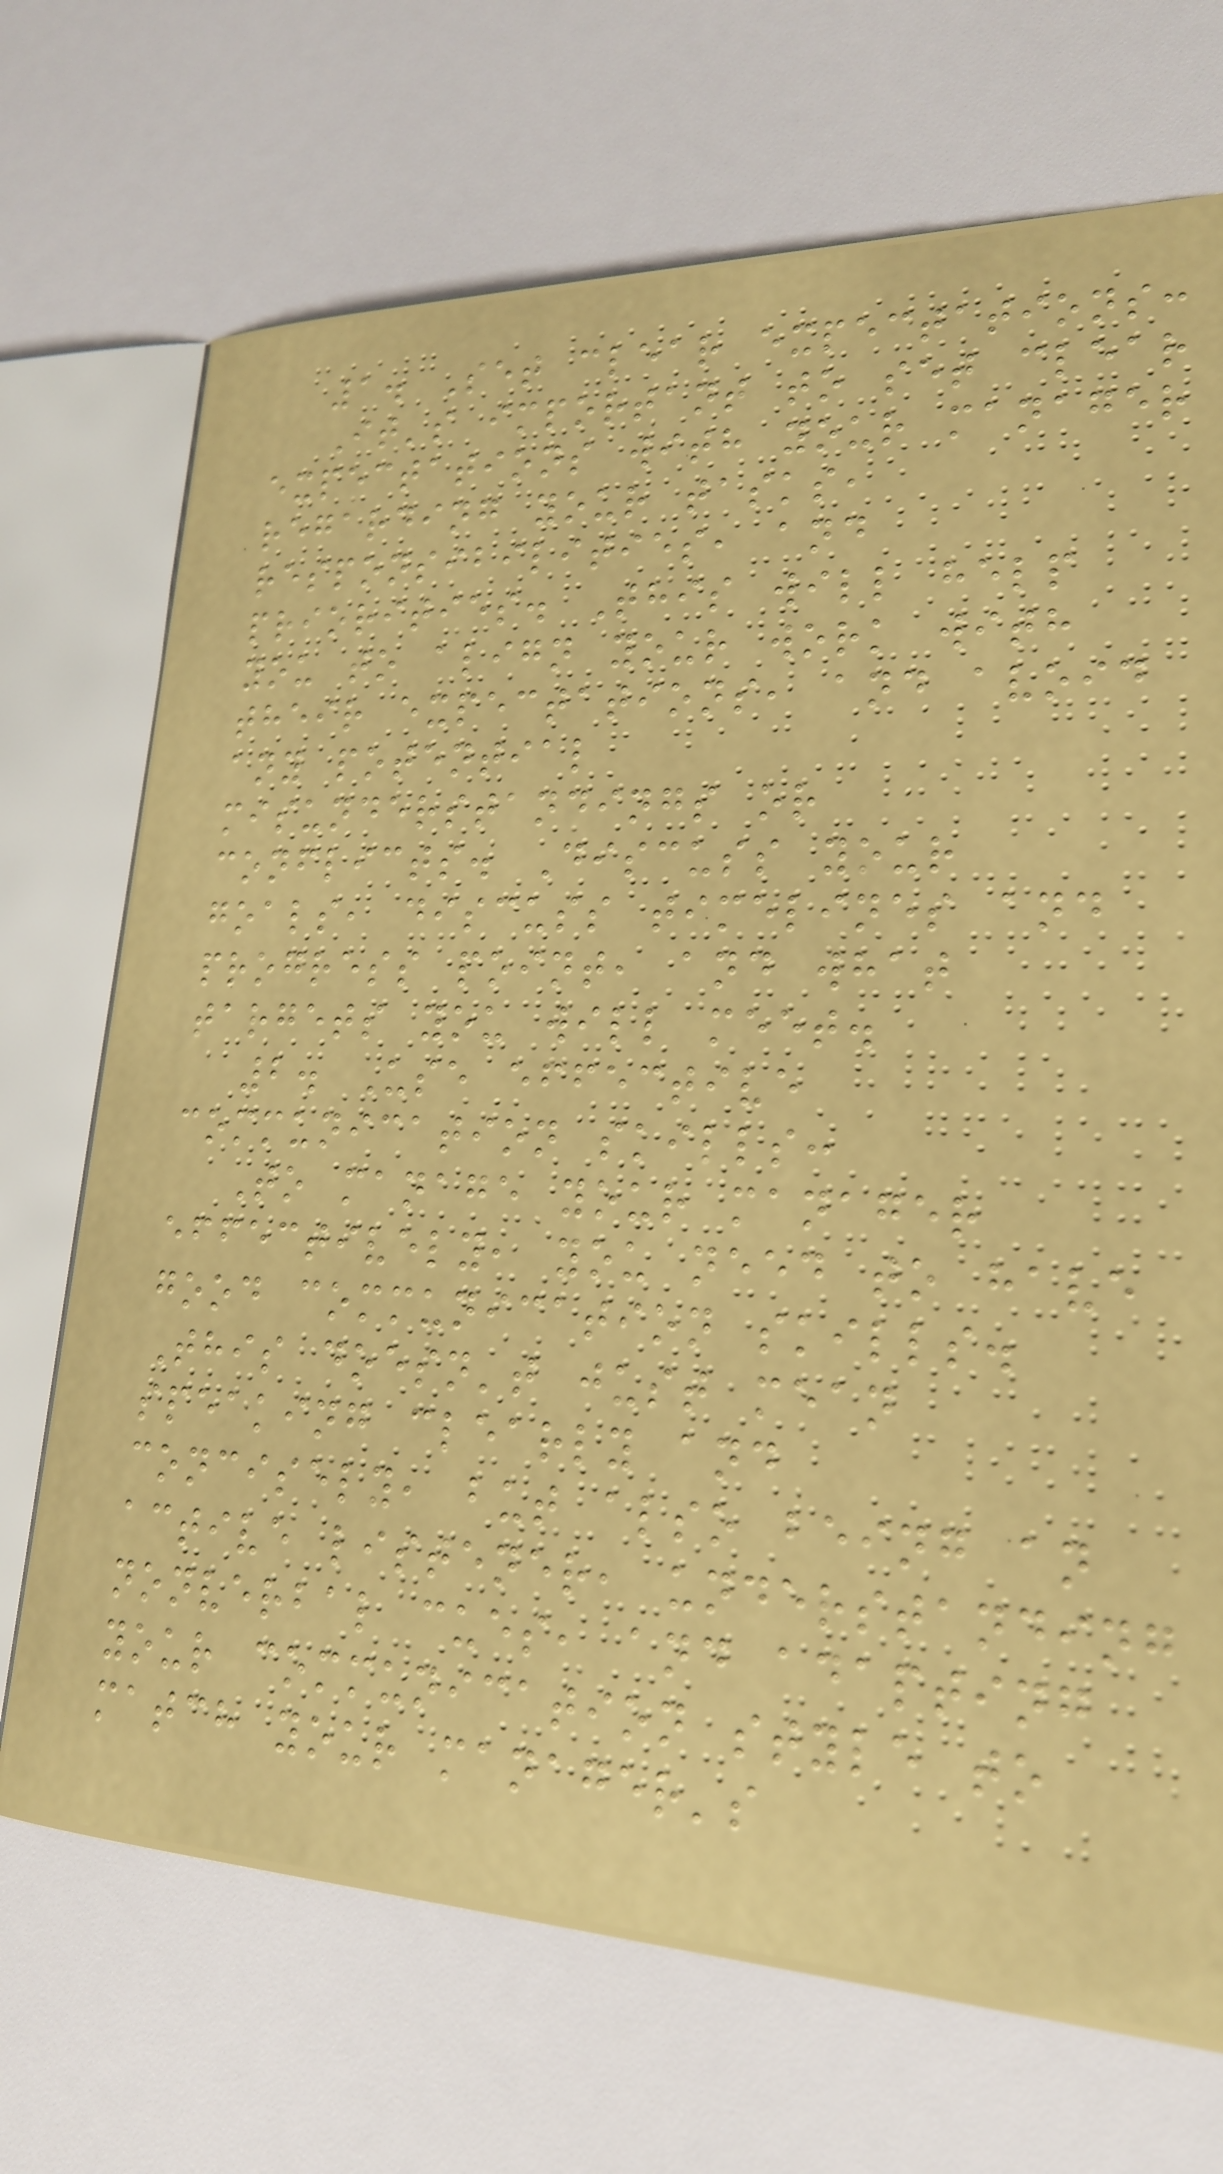1. Set clear expectations:
It's important to set clear
expectations with your manager
regarding your tasks,
responsibilities, and
priorities. This will help
you to align your work with
their expectations, and avoid
any potential
misunderstandings or
conflicts. Discuss your
goals, discuss timelines and
progress point, and what
targets you will meet.
2. Use effective
communication skills:
To manage your manager
effectively, you need to have
good communication skills.
This doesn't just mean
speaking clearly and
concisely, but also being an
active listener, understanding
nonverbal cues, and adapting
your communication style to
match your manager's
